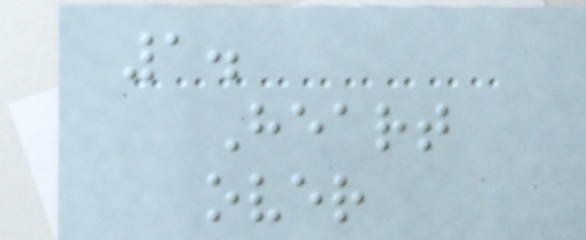1.
Heart
over
